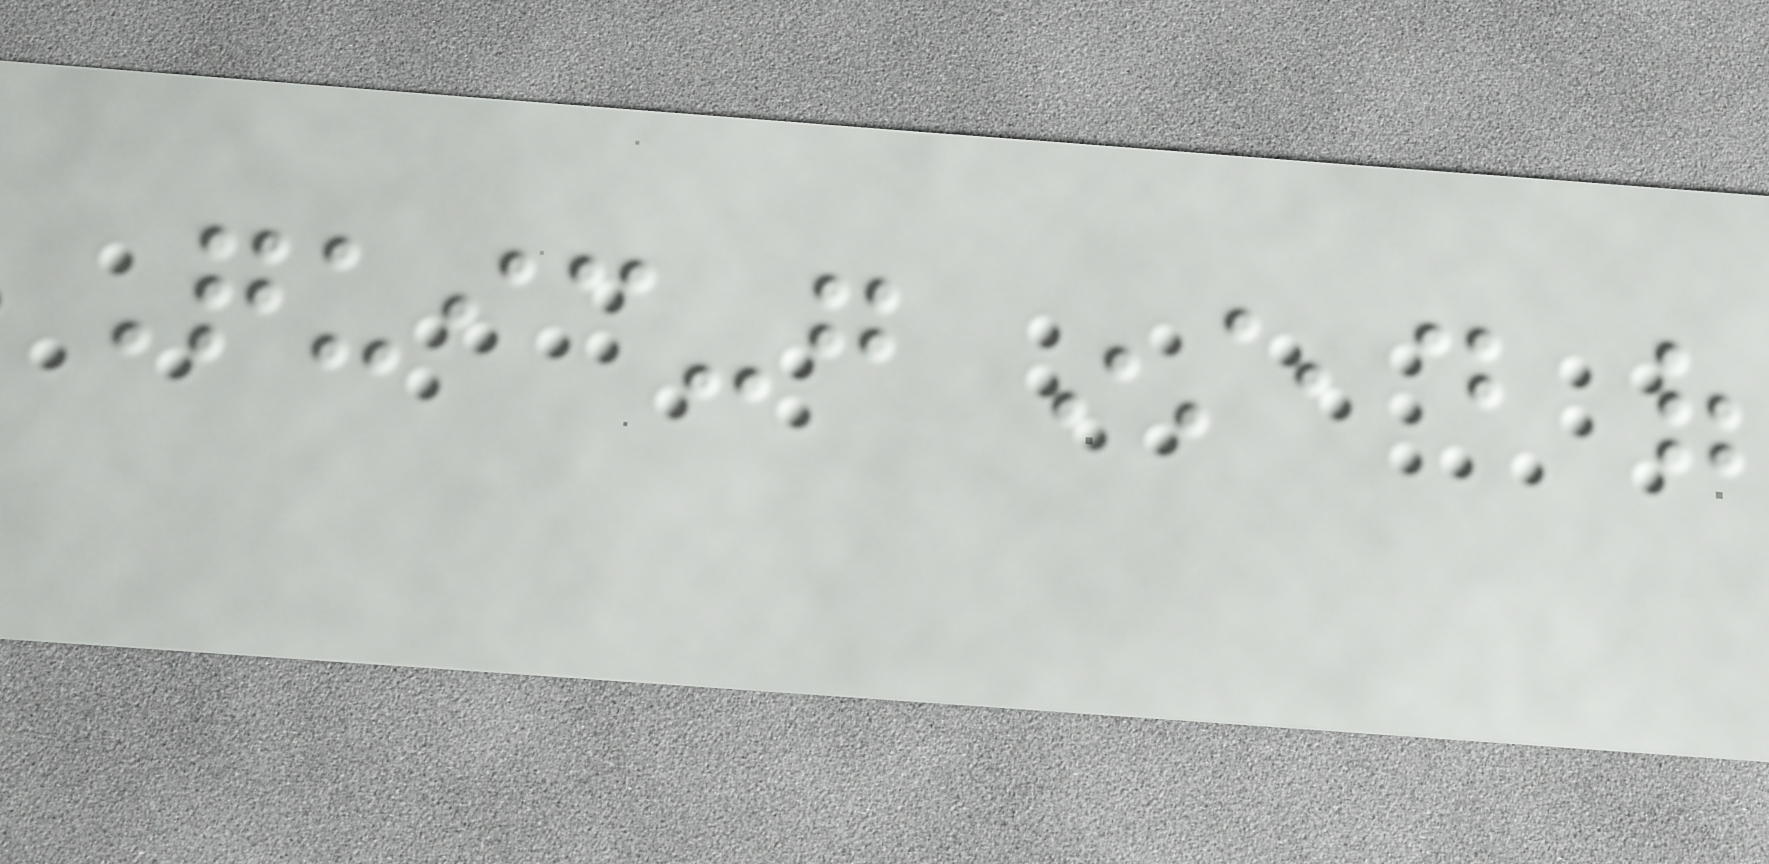Quic-go instead of
